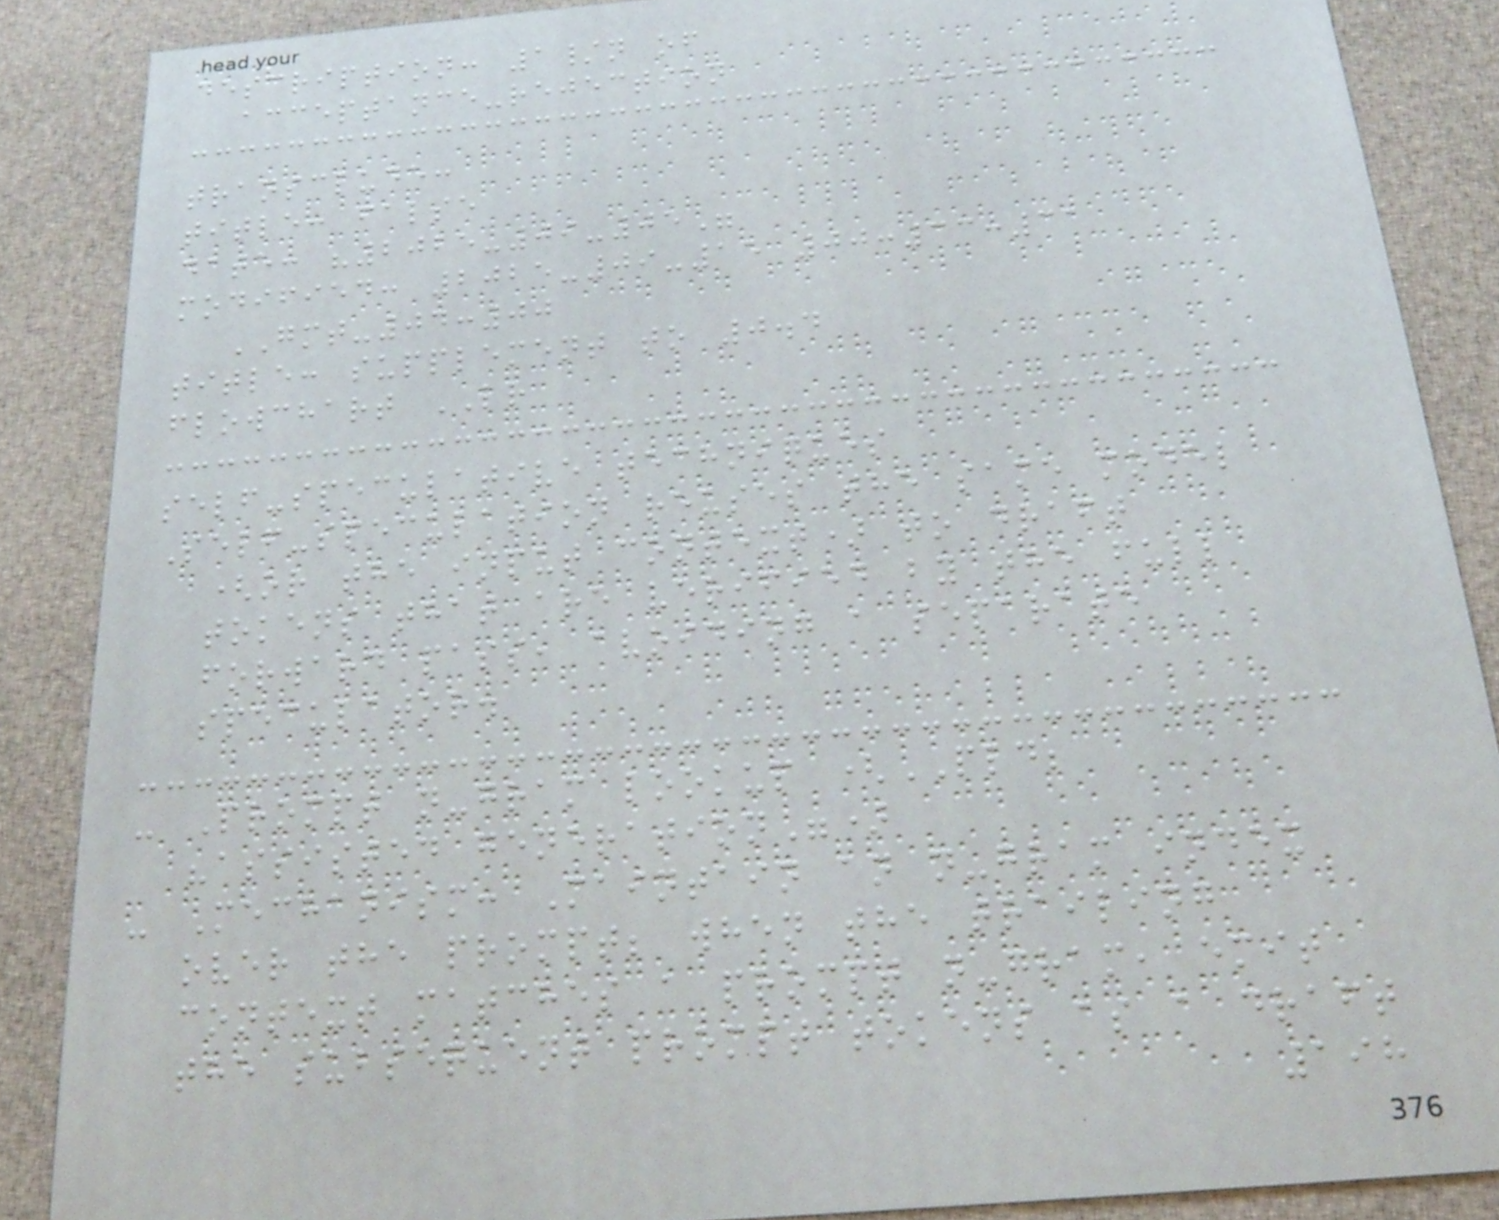description: 1/n of
acceptance-rejection
transclude:
title: false
date: "2025-09-05"
modified: 2025-09-15 00:33:31
GMT-04:00
title: supplement to 0.4
flowchart LR
self-speculative techniques
Self-speculation reuses the same model
(or the input context) to draft
tokens that are verified by the full
forward pass, avoiding a separate
speculator.
- Prompt n-gram lookup (PLD;
"assisted generation")
- Mechanism: Maintain an n-gram index
over the prompt; when the trailing
context matches a prompt n-gram, emit
the subsequent prompt tokens as a draft
198
